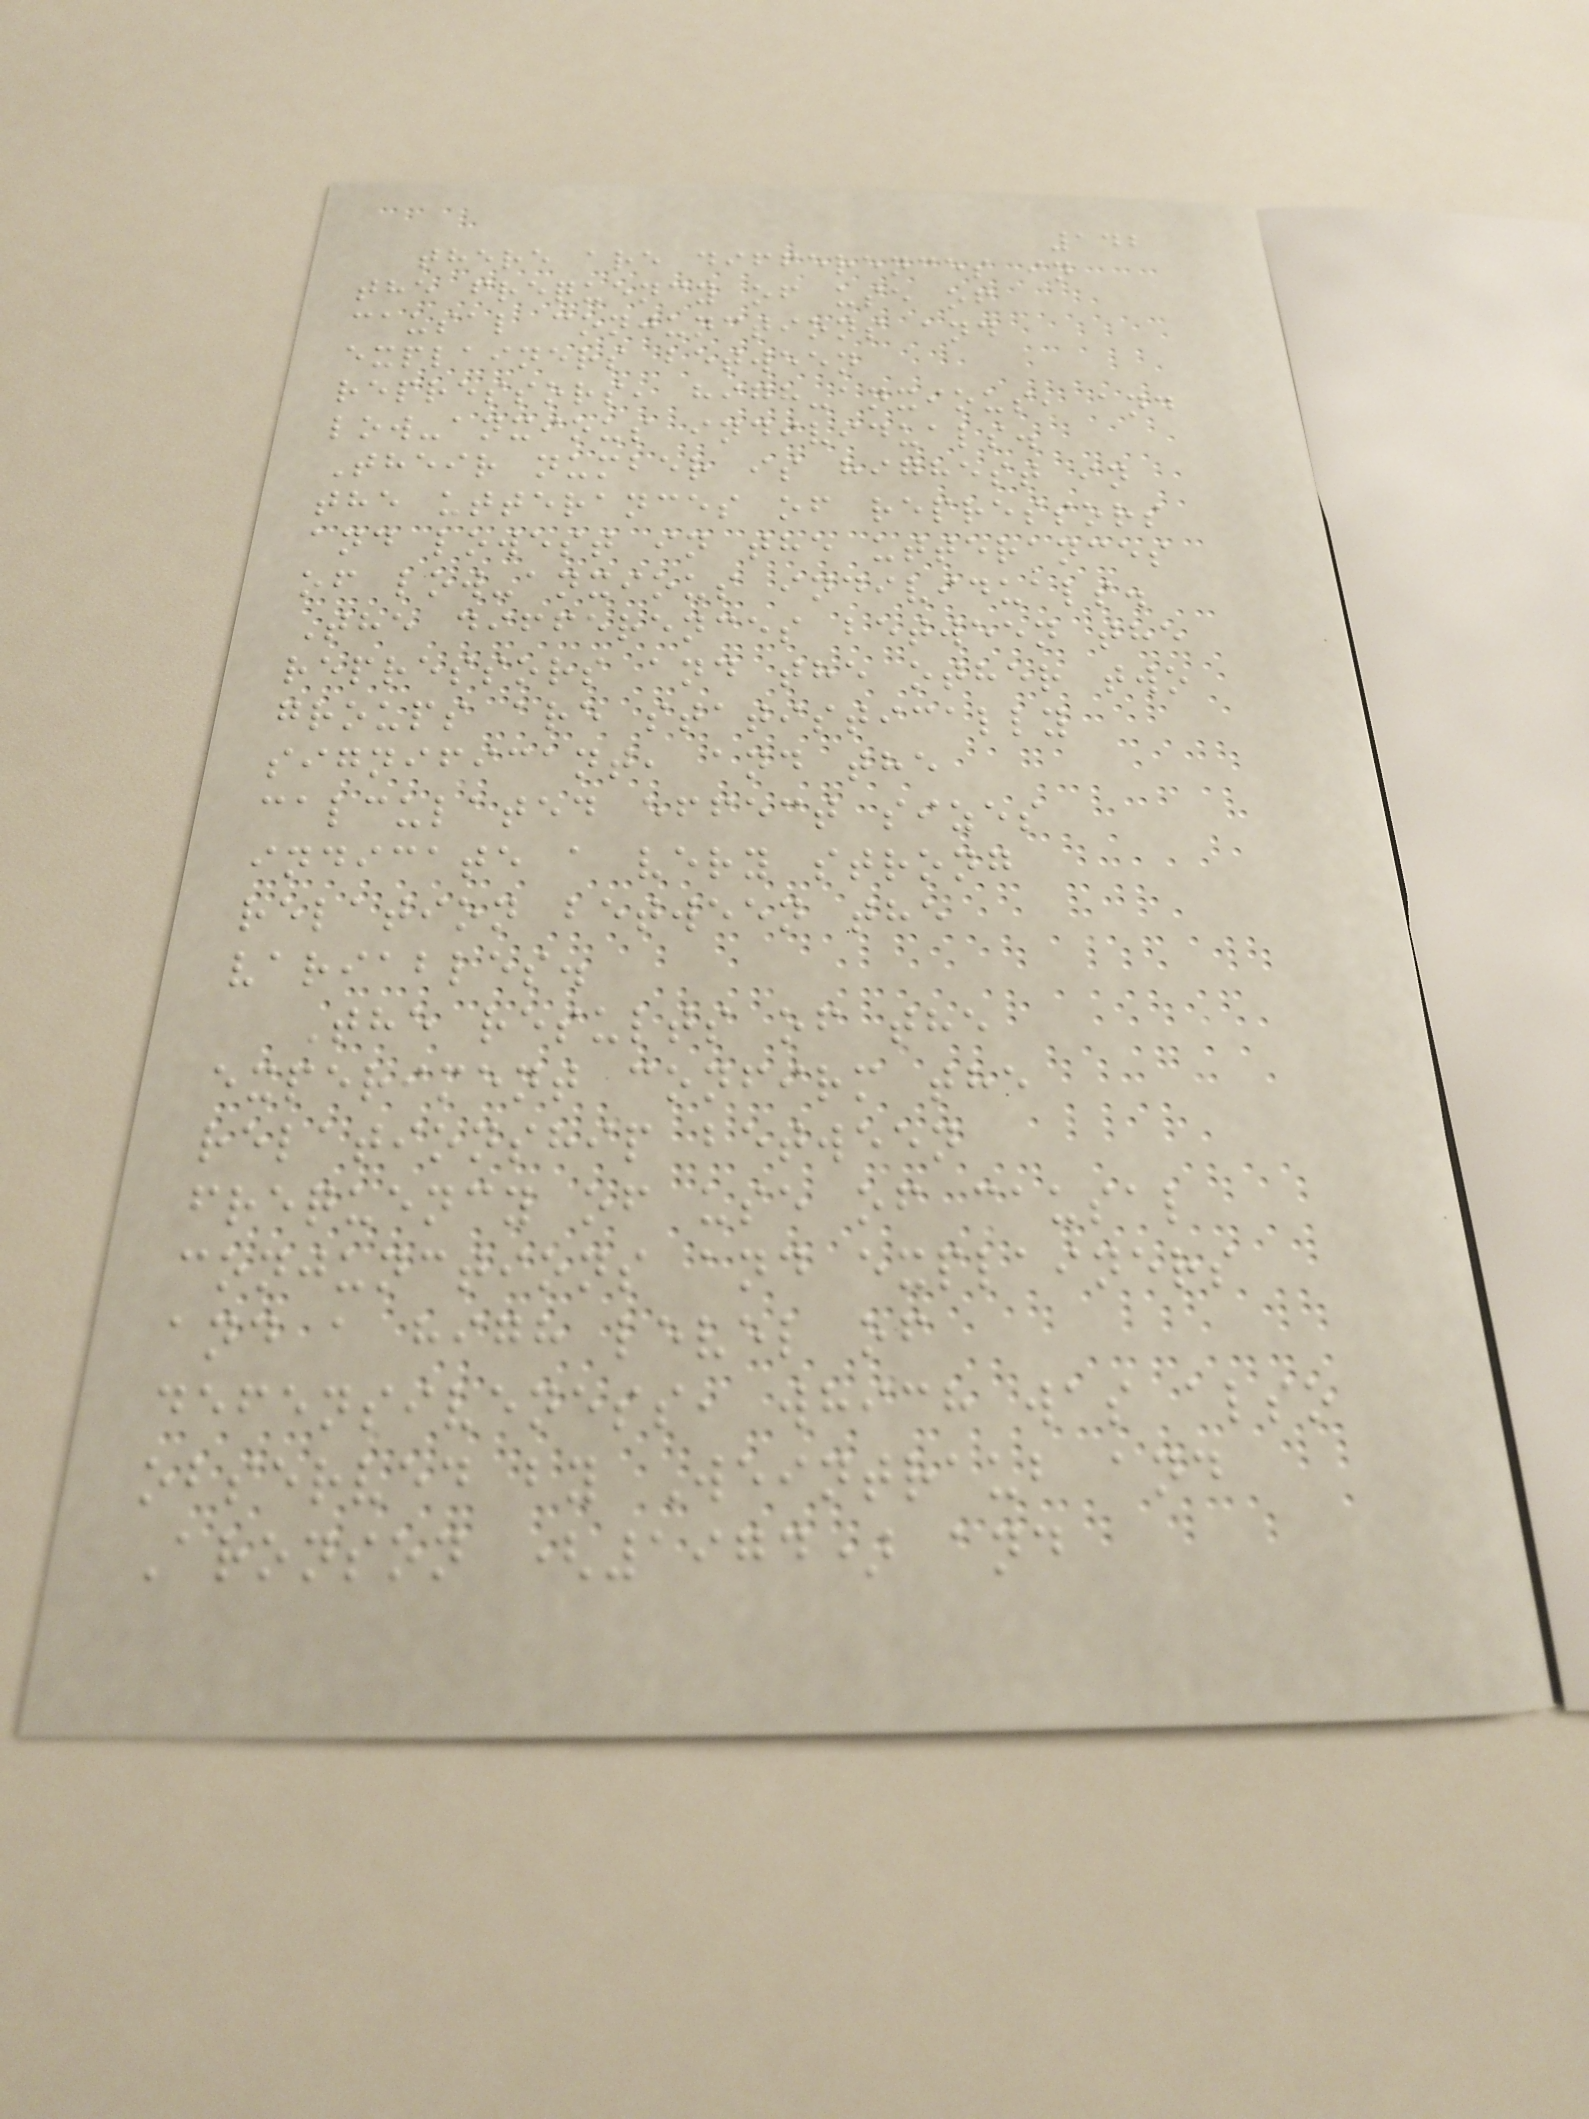142
there are differences in
the frequency of use of
causal conjunctions and
explainers between
repressors, high-anxious, and
low-anxious individuals.
Their number is highest in
the utterances of repressors
and lowest in the utterances
of low-anxious individuals.
The differences between the
repressors and the other two
groups are statistically
significant, and the
calculated effect sizes
indicate a very strong
relation between the
variables.
The results of the
experiment confirm the
relationship between
frequency of use of causal
conjunctions and explainers
and a high level of
defensiveness, which was also
observed by Weintraub and
Aronson (1974) and
